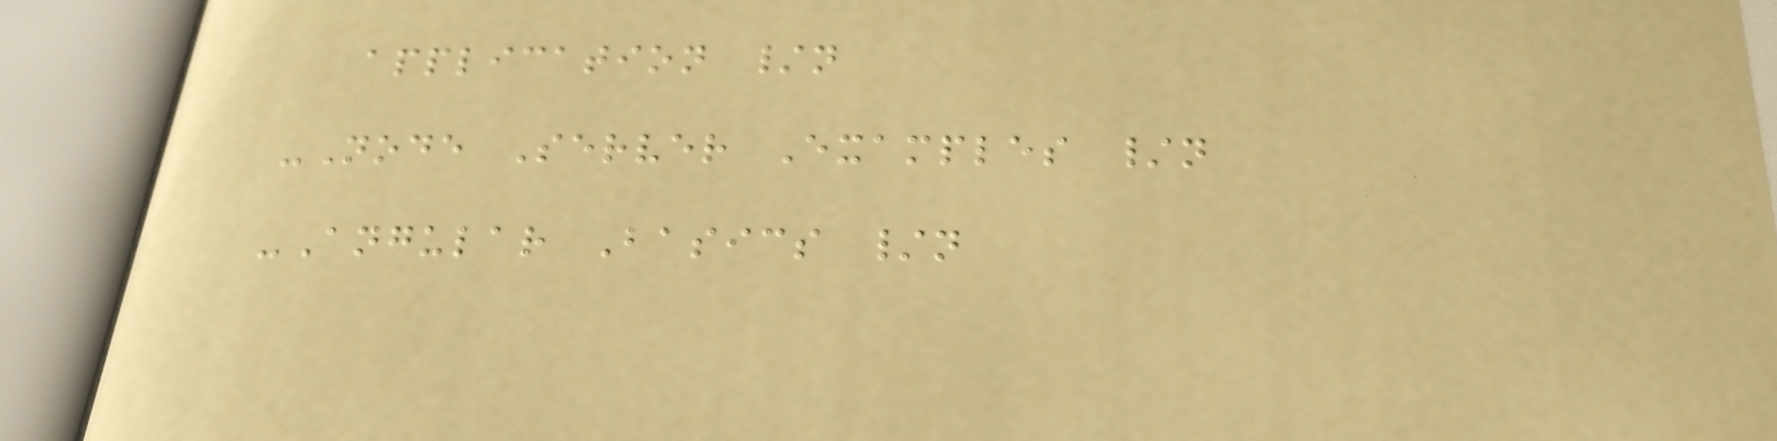application /n
-Node Server Examples /n
-Angular Basics /n
